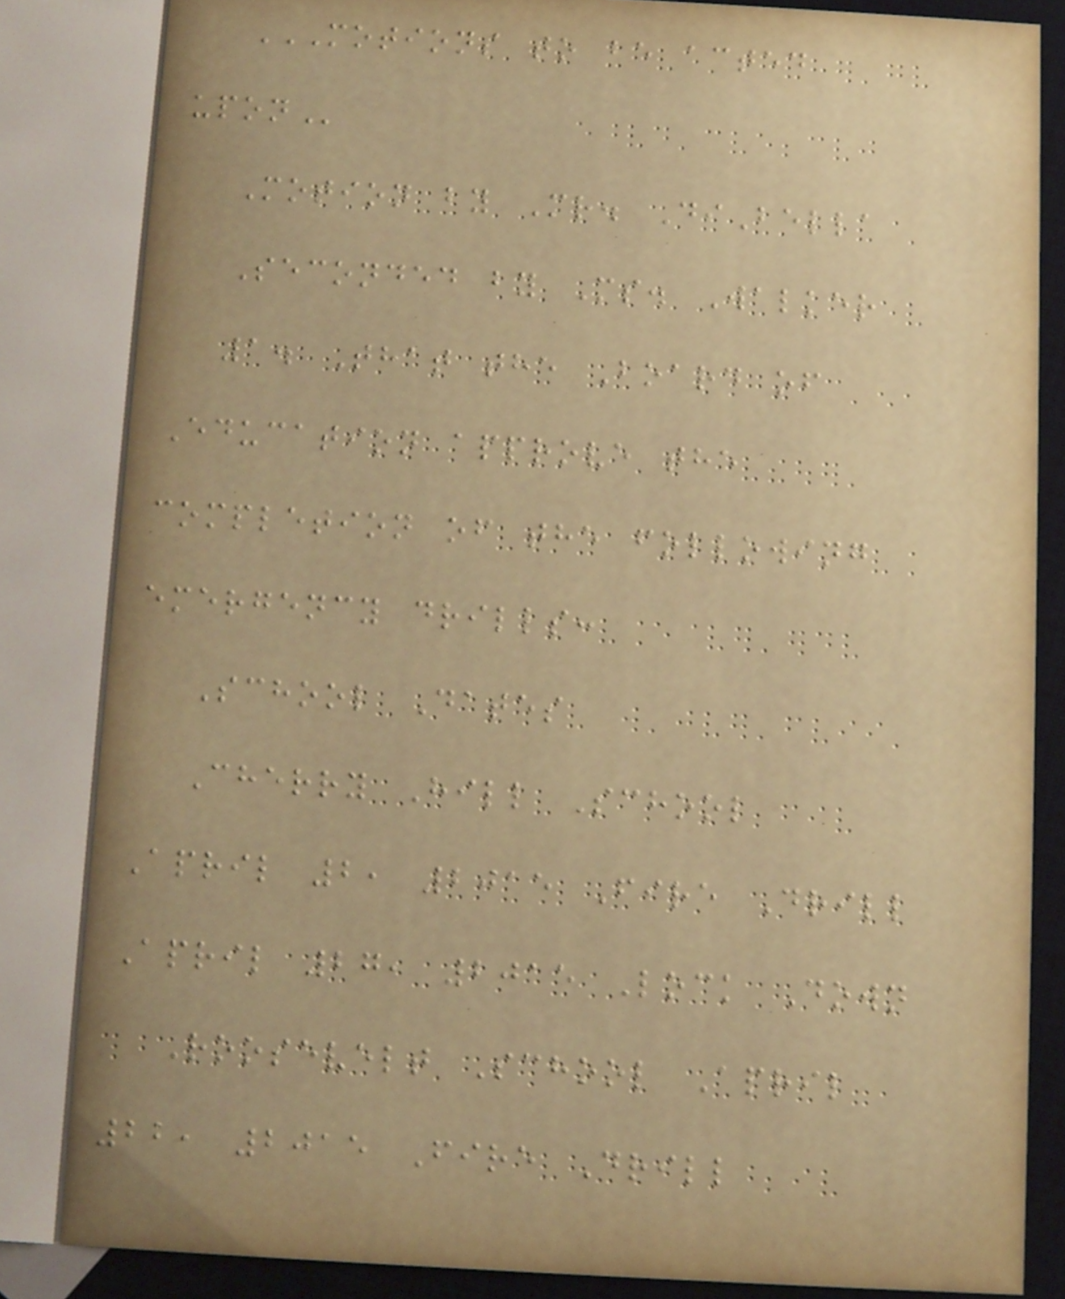MOTIONS TO BE ACTED
UPON
Motion by Mr. DiBella
Seconded by Ms. Walker
1. That the Board of
Education approve the
completion of the following
emergency drills:
School Dates
Cherry Hill School
April 2, 2015 Fire Drill
April 27, 2015 Lock Down
Roosevelt School April
22, 2015 Fire Drill
